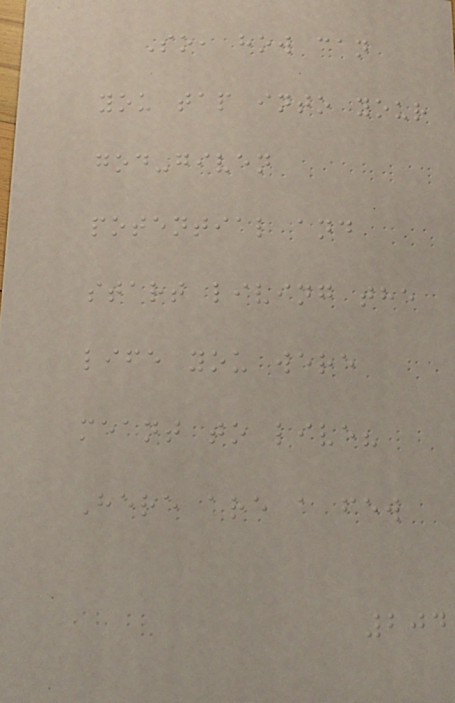So, how can
you tap into your
god-given
potential and
start living the
life you were
meant to live?
Here are a few
204
